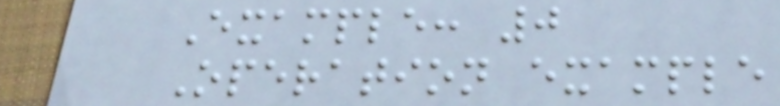Example: 0
Operation example
